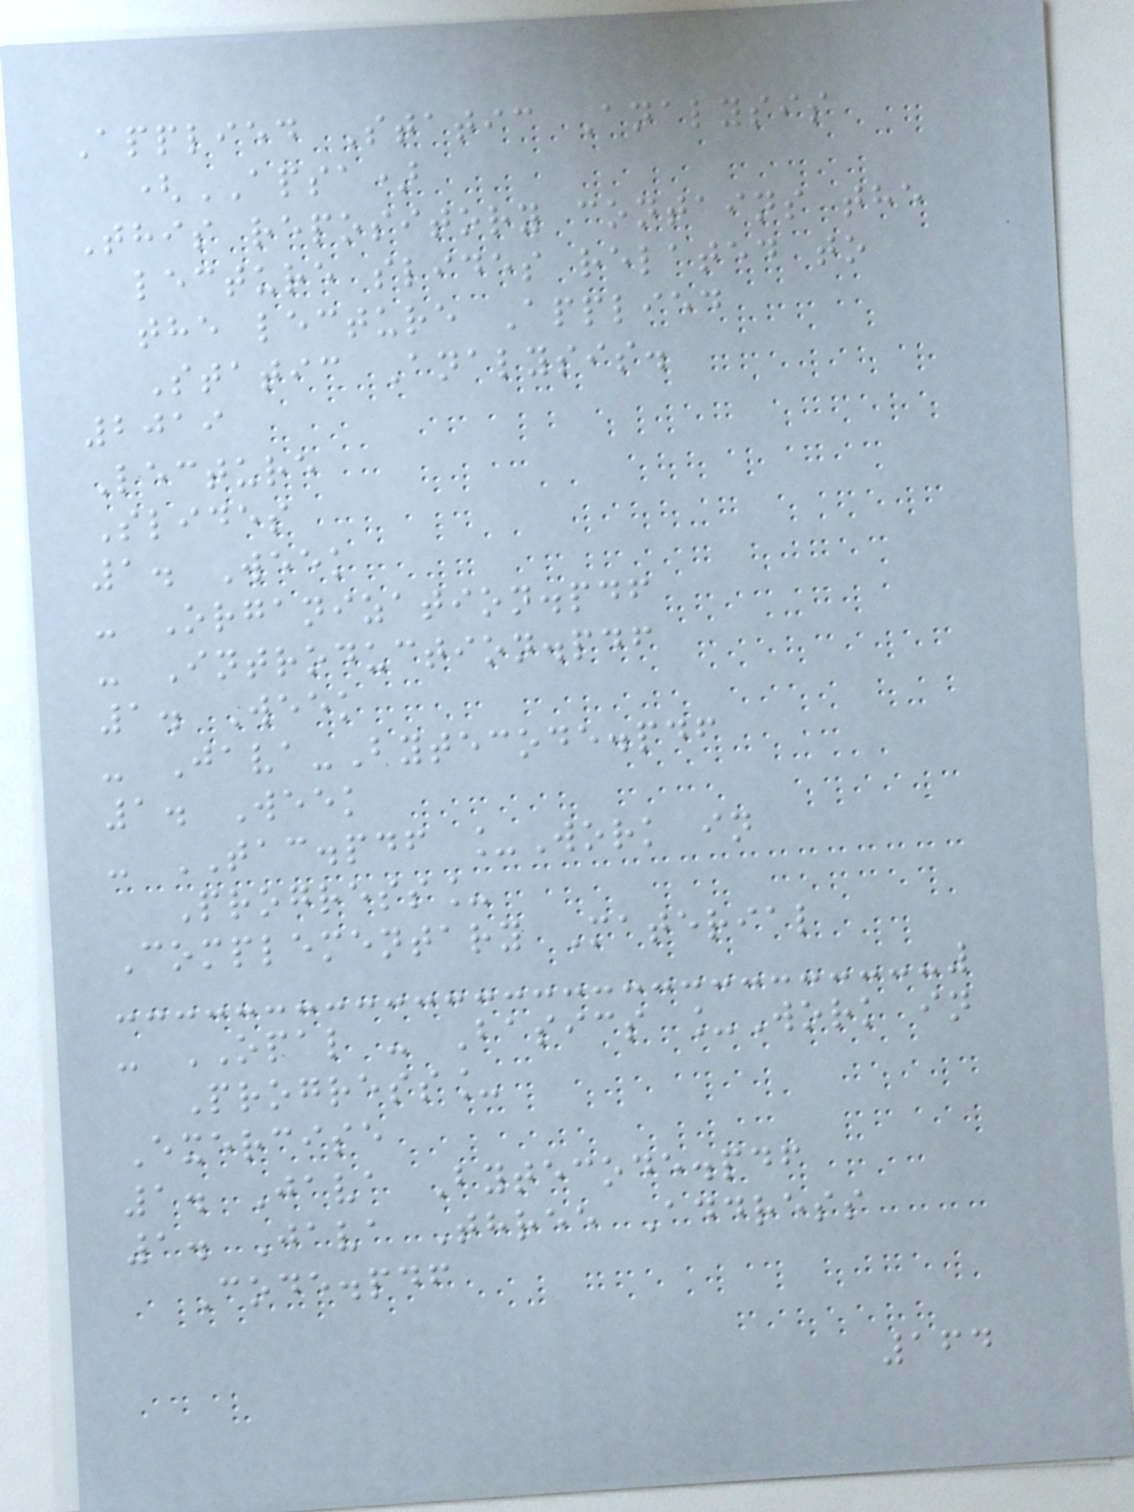Applied Static Analysis
(APSA)
This repository contains the
lecture slides related to
the lecture Applied
Static Analysis.
2019
Lecture
Slides
1. Week
- Organization.pdf
- Introduction.pdf
1. Week
- Java-Bytecode.pdf
1. Week
- TAC.pdf _Work in
Progress_
Complementary Material
- OPAL - Basics _Work in
Progress_
Exercise
1. Java Bytecode.pdf
1. Java Three Address
Code.pdf
164
